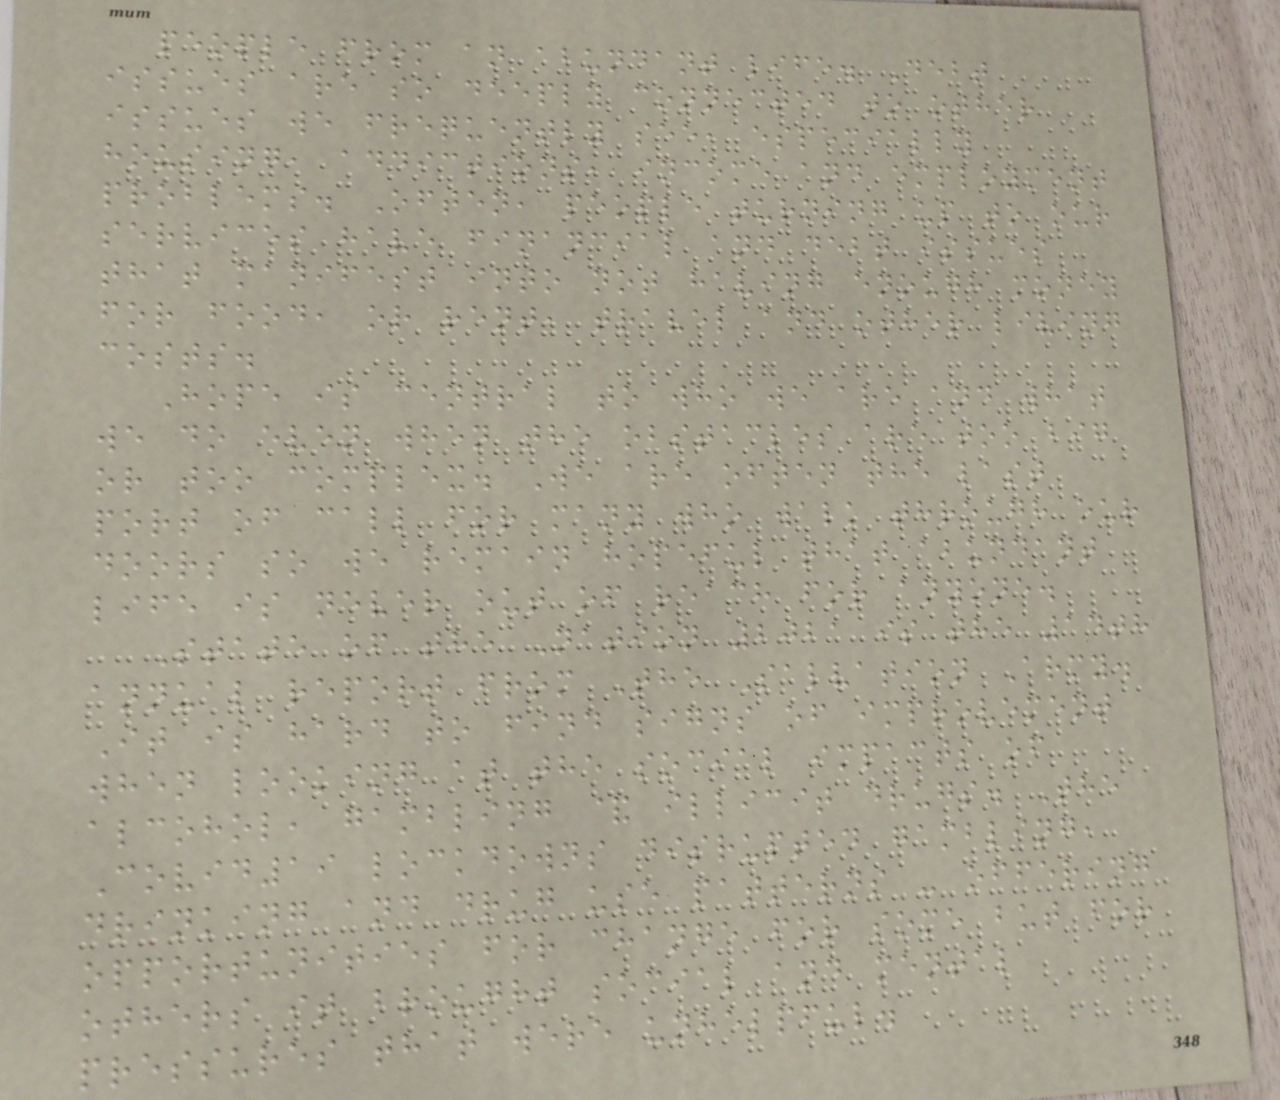people from an abundant life. Debt
issues are so deeply connected to other
issues we frequently see, especially
housing, addictions, income and employment
problems. Often, people turning up to our
services have financial and debt issues
that manifest into not having enough money
for food, or rent, travel and other living
costs.
Hope is central to who we are and what
we do even when the obstacles are too big
or too complex. We are often the last
port of call for many who walk through our
doors so we remain hopeful that abundant
life is never out of reach for anyone.
State of the Nation 2021 is the 14th
annual report from The Salvation Army.
It is hard to find signs of improvement
when looking at the social impacts of
alcohol, gambling & illicit drugs. The
Covid19 lockdowns disrupted gambling,
drinking and drug use patterns - offering
opportunities for change for some but for
others it brought social and mental
pressures that were unhelpful.
